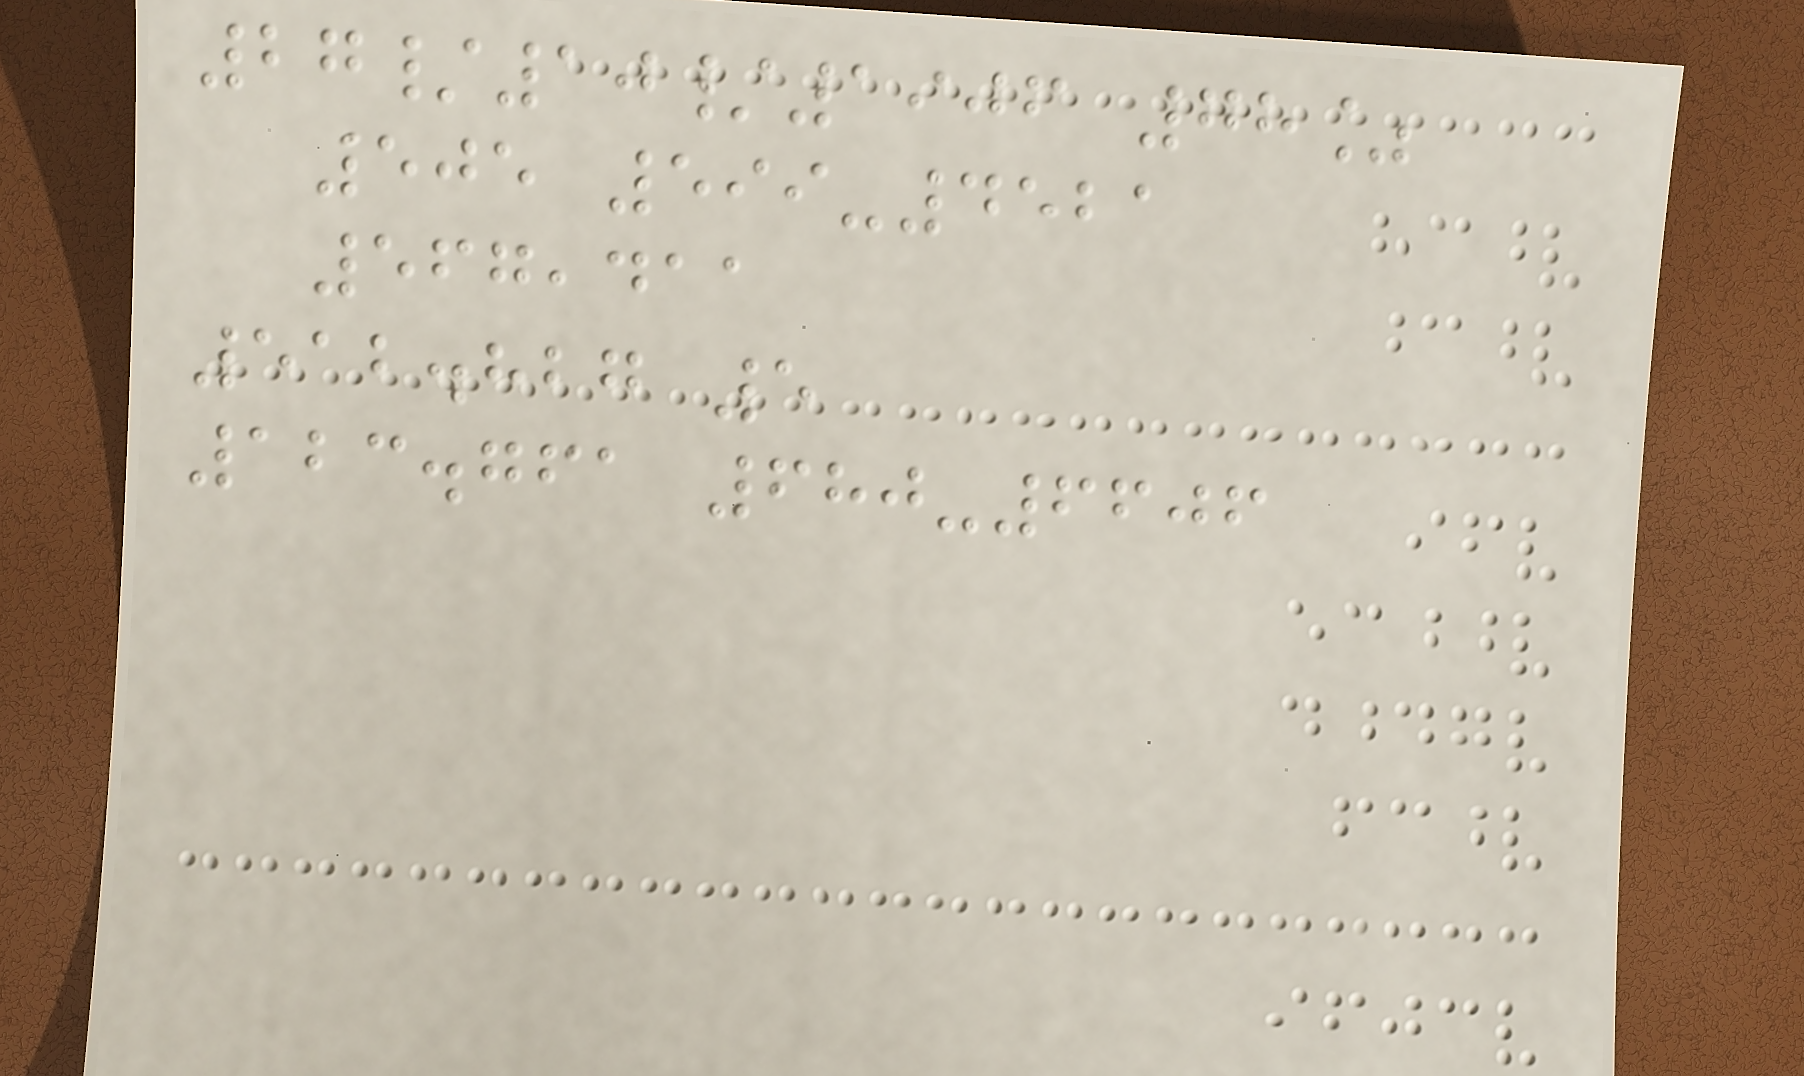27/10/1906 78%
505 599-4521
567,411
512.827 5
123.761 680-6606
